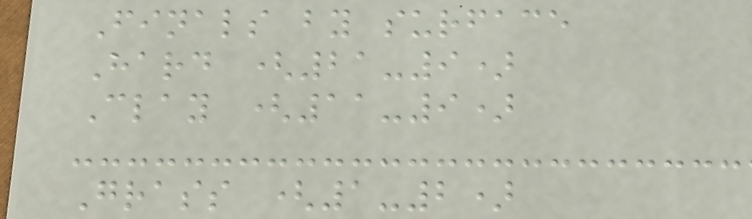Finals by surface
Hard (21-9)
Clay (11-9)
Grass (1-2)
